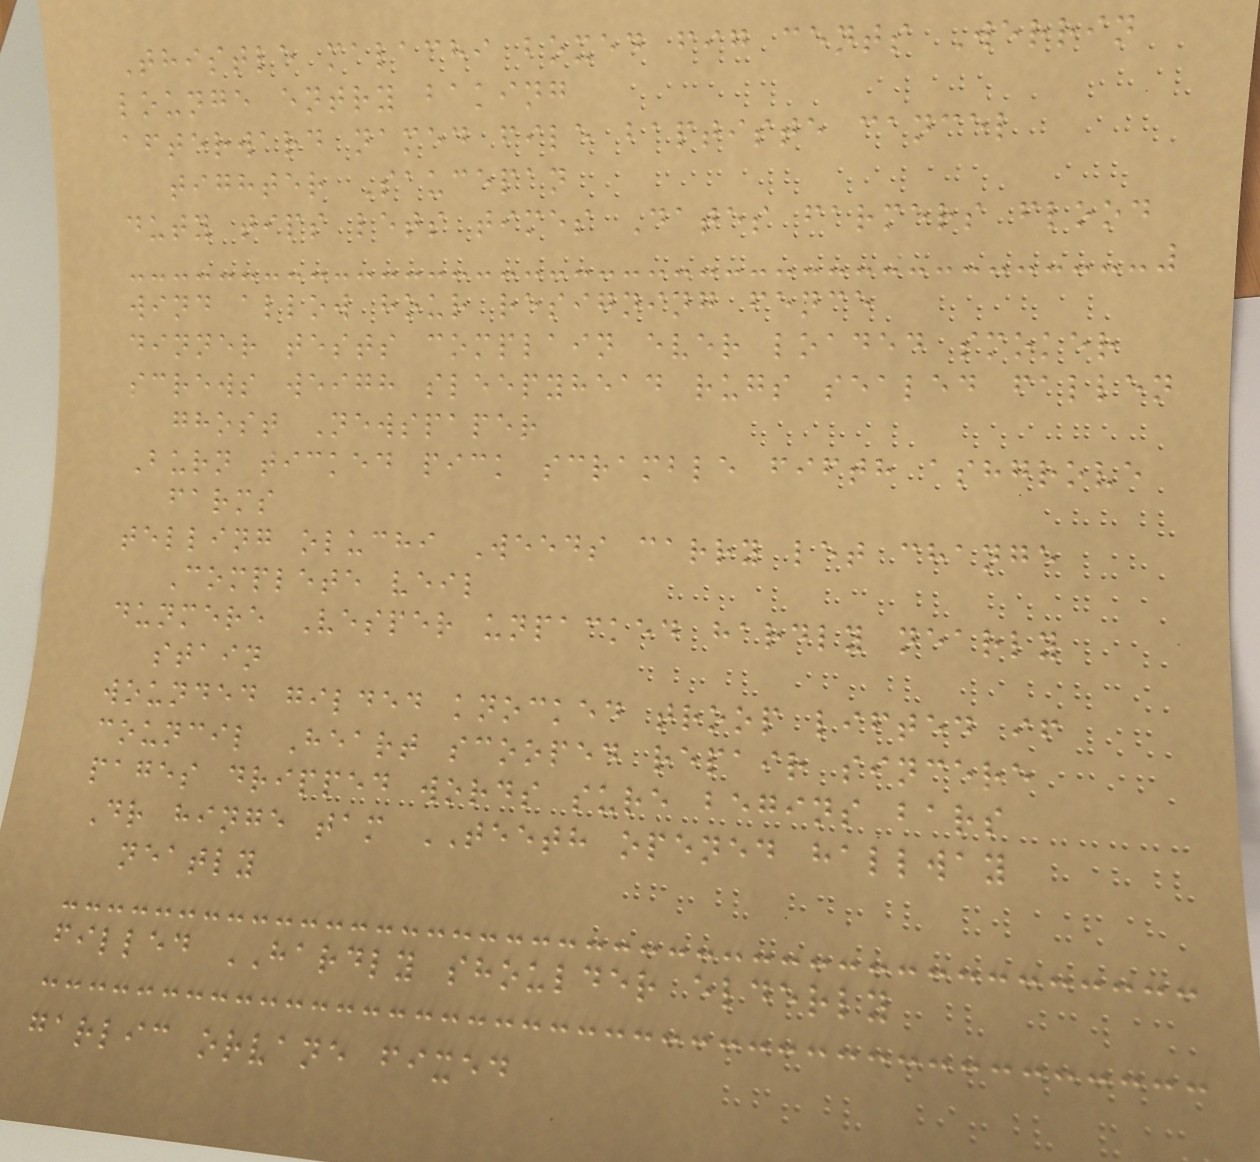Thistle malachi boxed fig cents Werrin
lounge entry baking
afterward named file baptiste cancel
tighter Saucepan
duty tips lets times Dates farmers flood
wind allow hour resigning fence
dinner tests complain ever loaded smoker
screws weigh sleepyhead rugs sealed fallen
ghost Newspaper
Burn ticked pick scramble fifth ashgrove
farms
telling oluchi Weeds carry let change
Complete veil
dunmere Vesper unpacked hardly nearly
stain
wounded gilded knocked troop lifted if
council Heart scooped repair sincere
pages dripped words sure begins bars
Dr hinge tam TEETH opened hallway
neatly
filled HARDLY shoulder elderly
garlic orvane fixed
